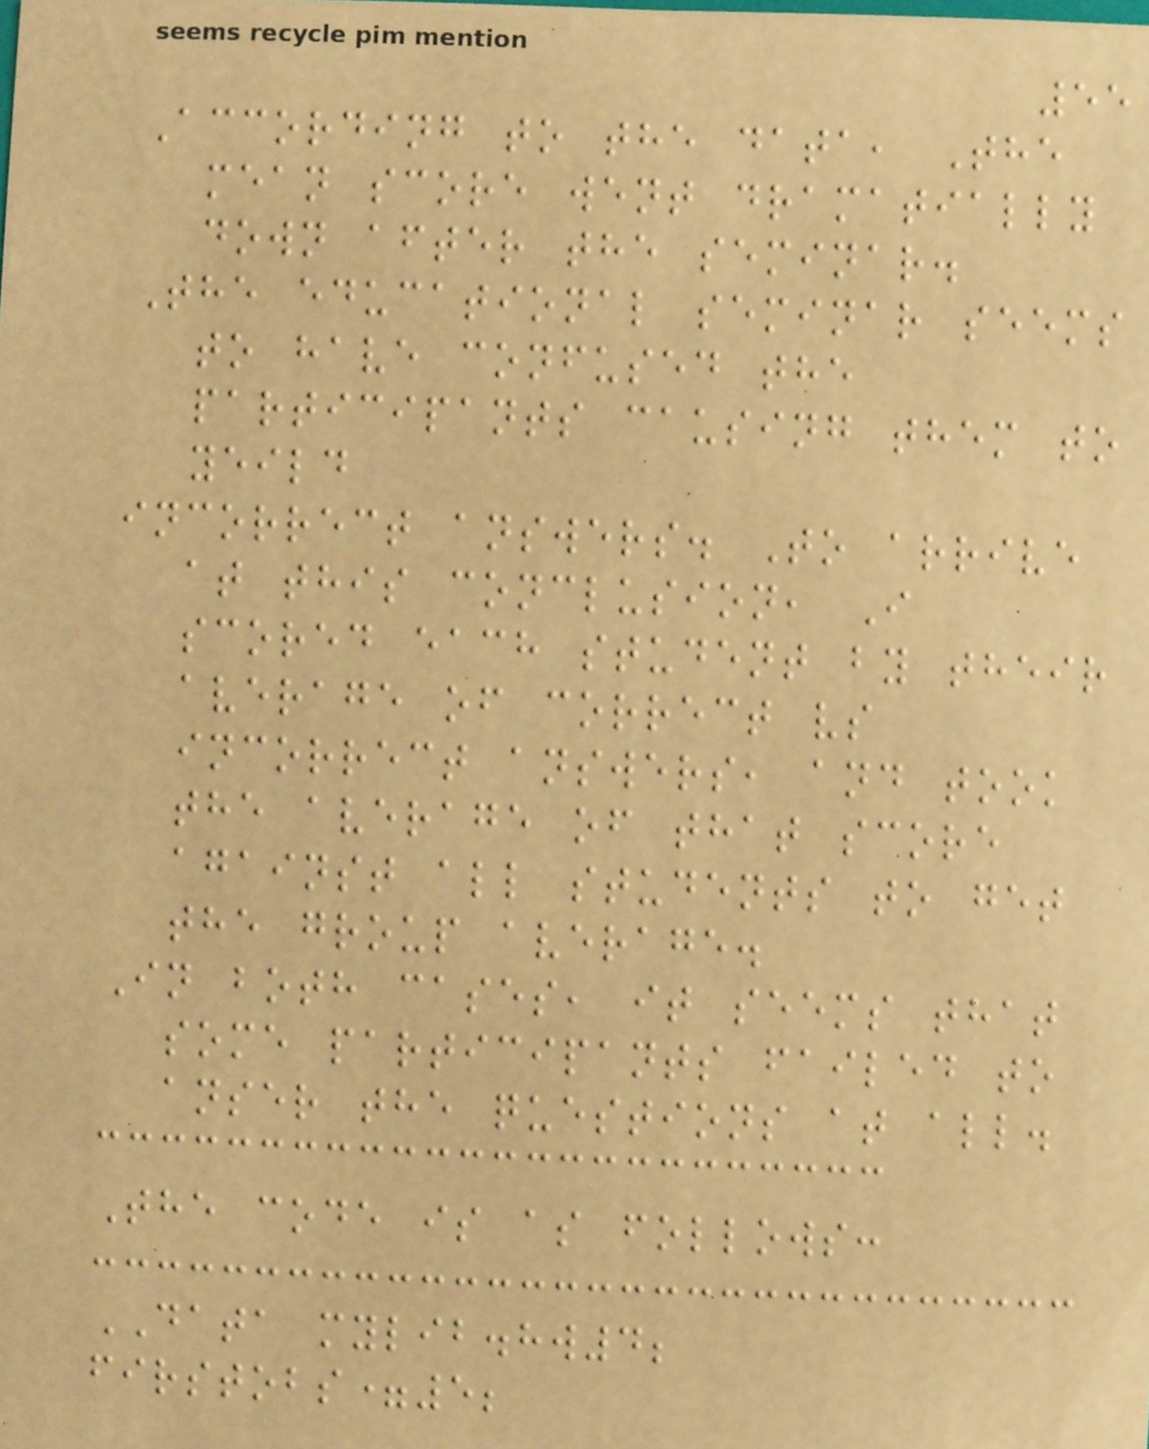55
According to the data, The
mean score went dramatially
down after the seminar.
The educational seminar seems
to have confused the
participants causing them to
yeild
incorrect answers. To arrive
at this conclusion, I
scored each student by their
average of correct vs
incorrect answers, and took
the average of that score
against all students to get
the group average.
In both cases, it seems that
some participants failed to
anser the questions at all.
The code is as follows:
DATA mylib.hw4;
firstobs=5;
